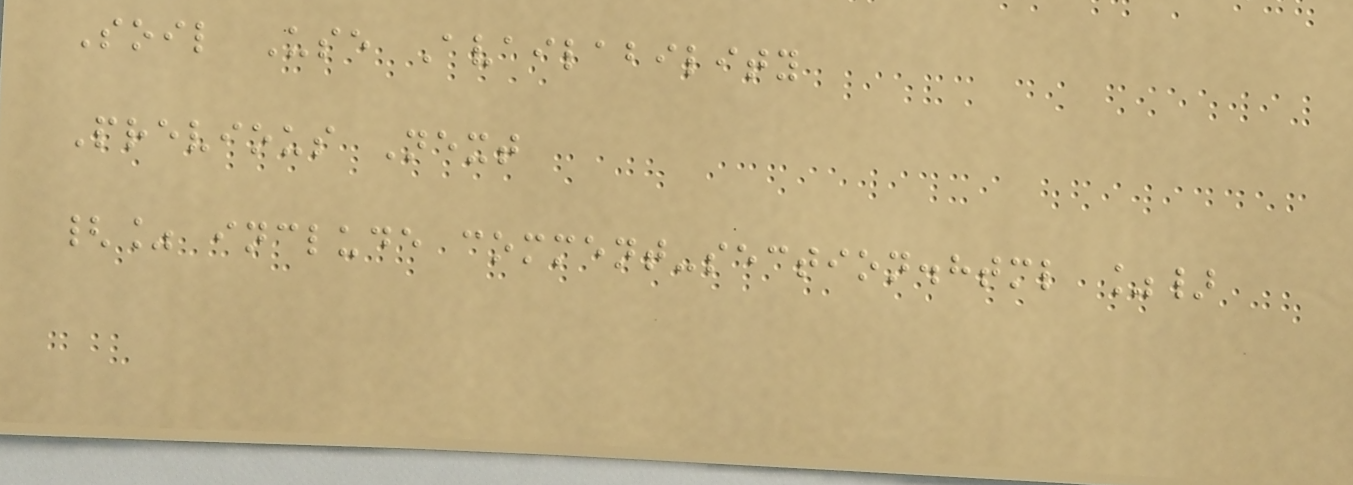Soil Use Availability
Previous Next
{% include comment-section.html %}
